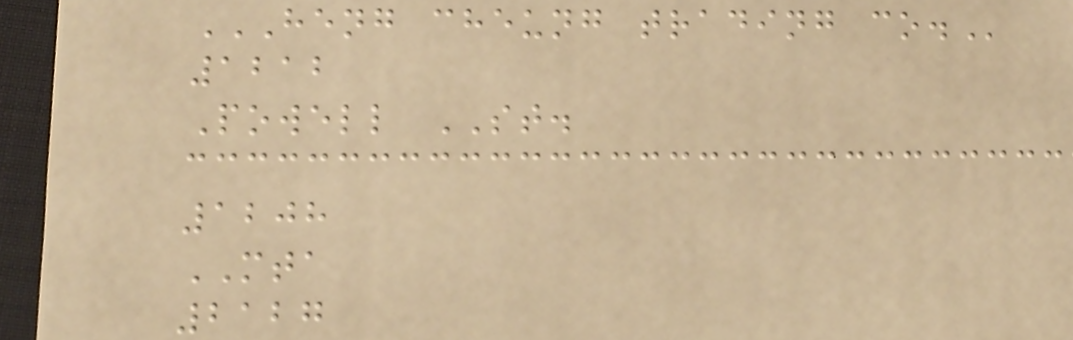HENG CHEUNG TRADING CO.
1212
Powell ST.
1208
MTA
2127
